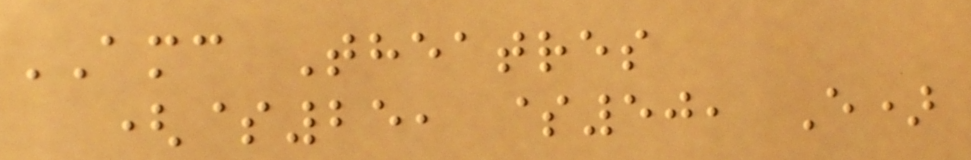AMC Theatres
($25, $50, E)
